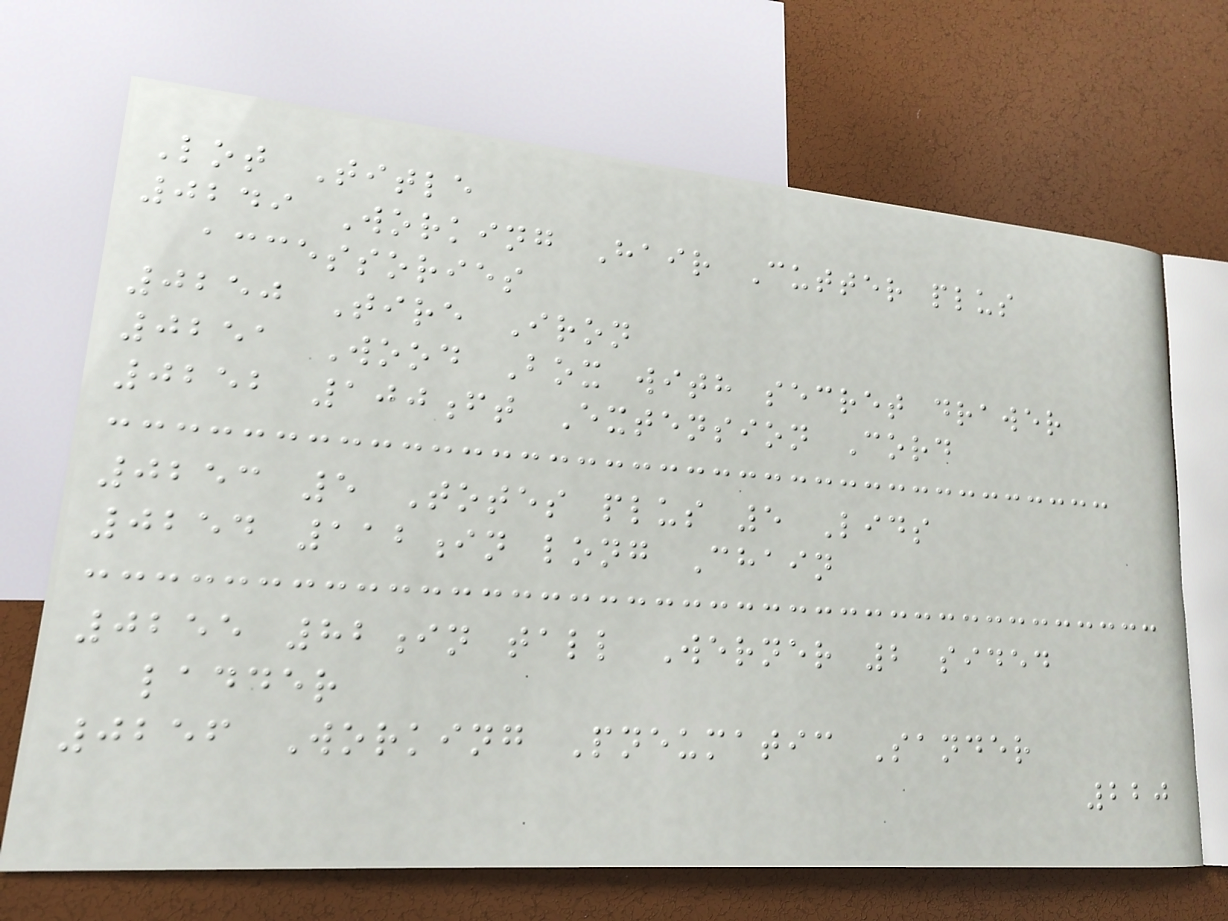Lot Title
0249 Working Hair Cutter plus
accessories
0250 Tire Iron
0251 Wood Box with secret drawer
0252 100ft Extension Cord
0253 5 Totes plus 5 Lids
0254 112in long Chain
0255 82in tall Werner 2 sided
ladder
0256 Working Pneumatic Sander
220
